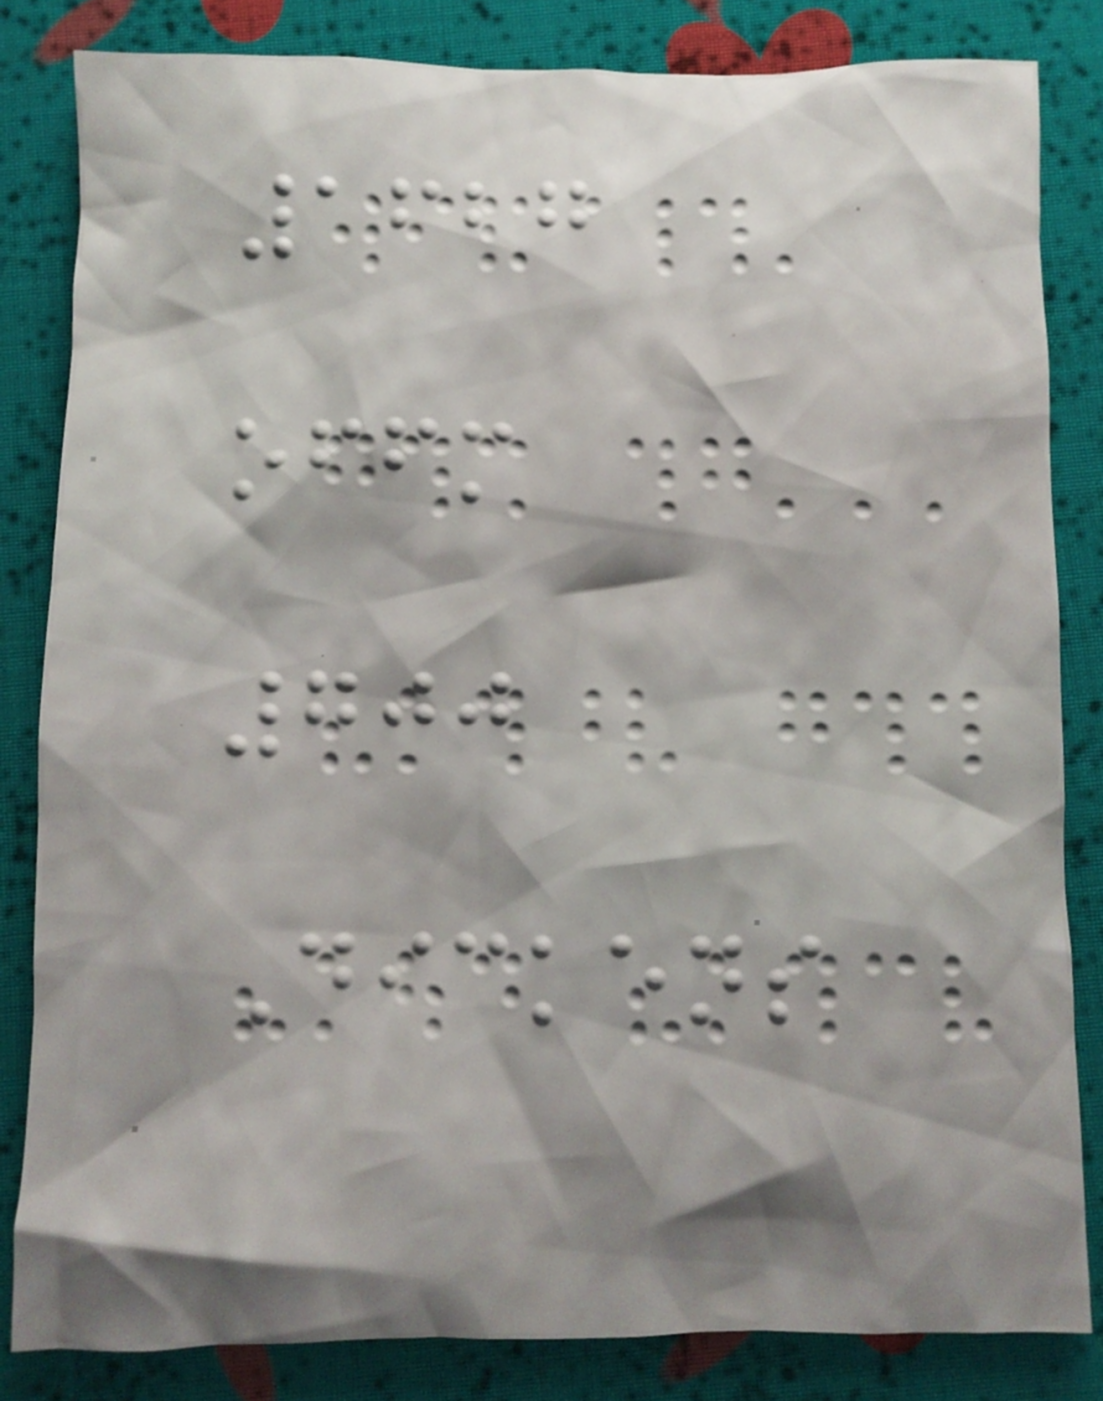1627
offm
700
Dickens
